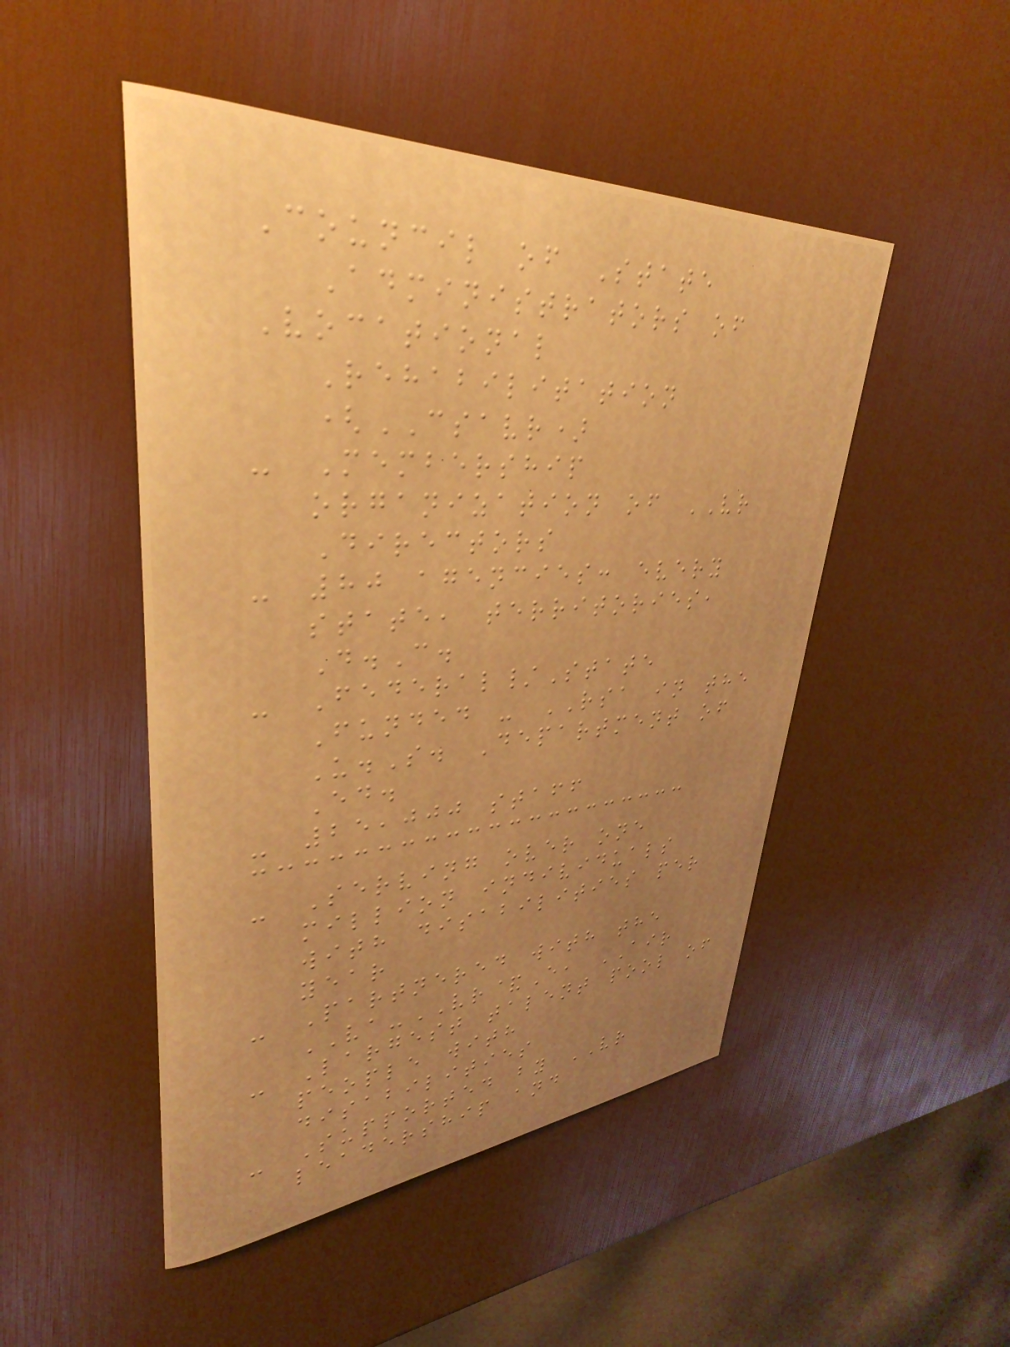Council of State
Administrators of
Vocational
Rehabilitation
(CSAVR)
- Membership
organization of VR
Directors
- 80 agencies: every
state, territories,
D.C.
- Federal/State
Funded - RSA in the
U.S. Department of
Ed.
- 25,000 staff
- Serving over one
million individuals
with disabilities per
year
- Partnered with the
VA-VR&E, AIR
- Largest talent pool of
people with
disabilities
- Supported by VR
leadership and
